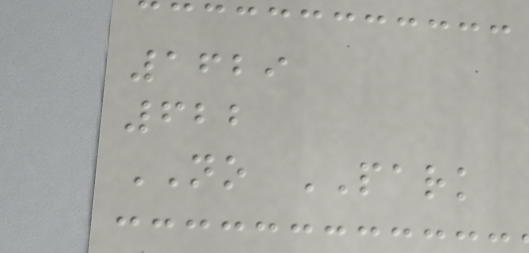1629
622
NO PARK
